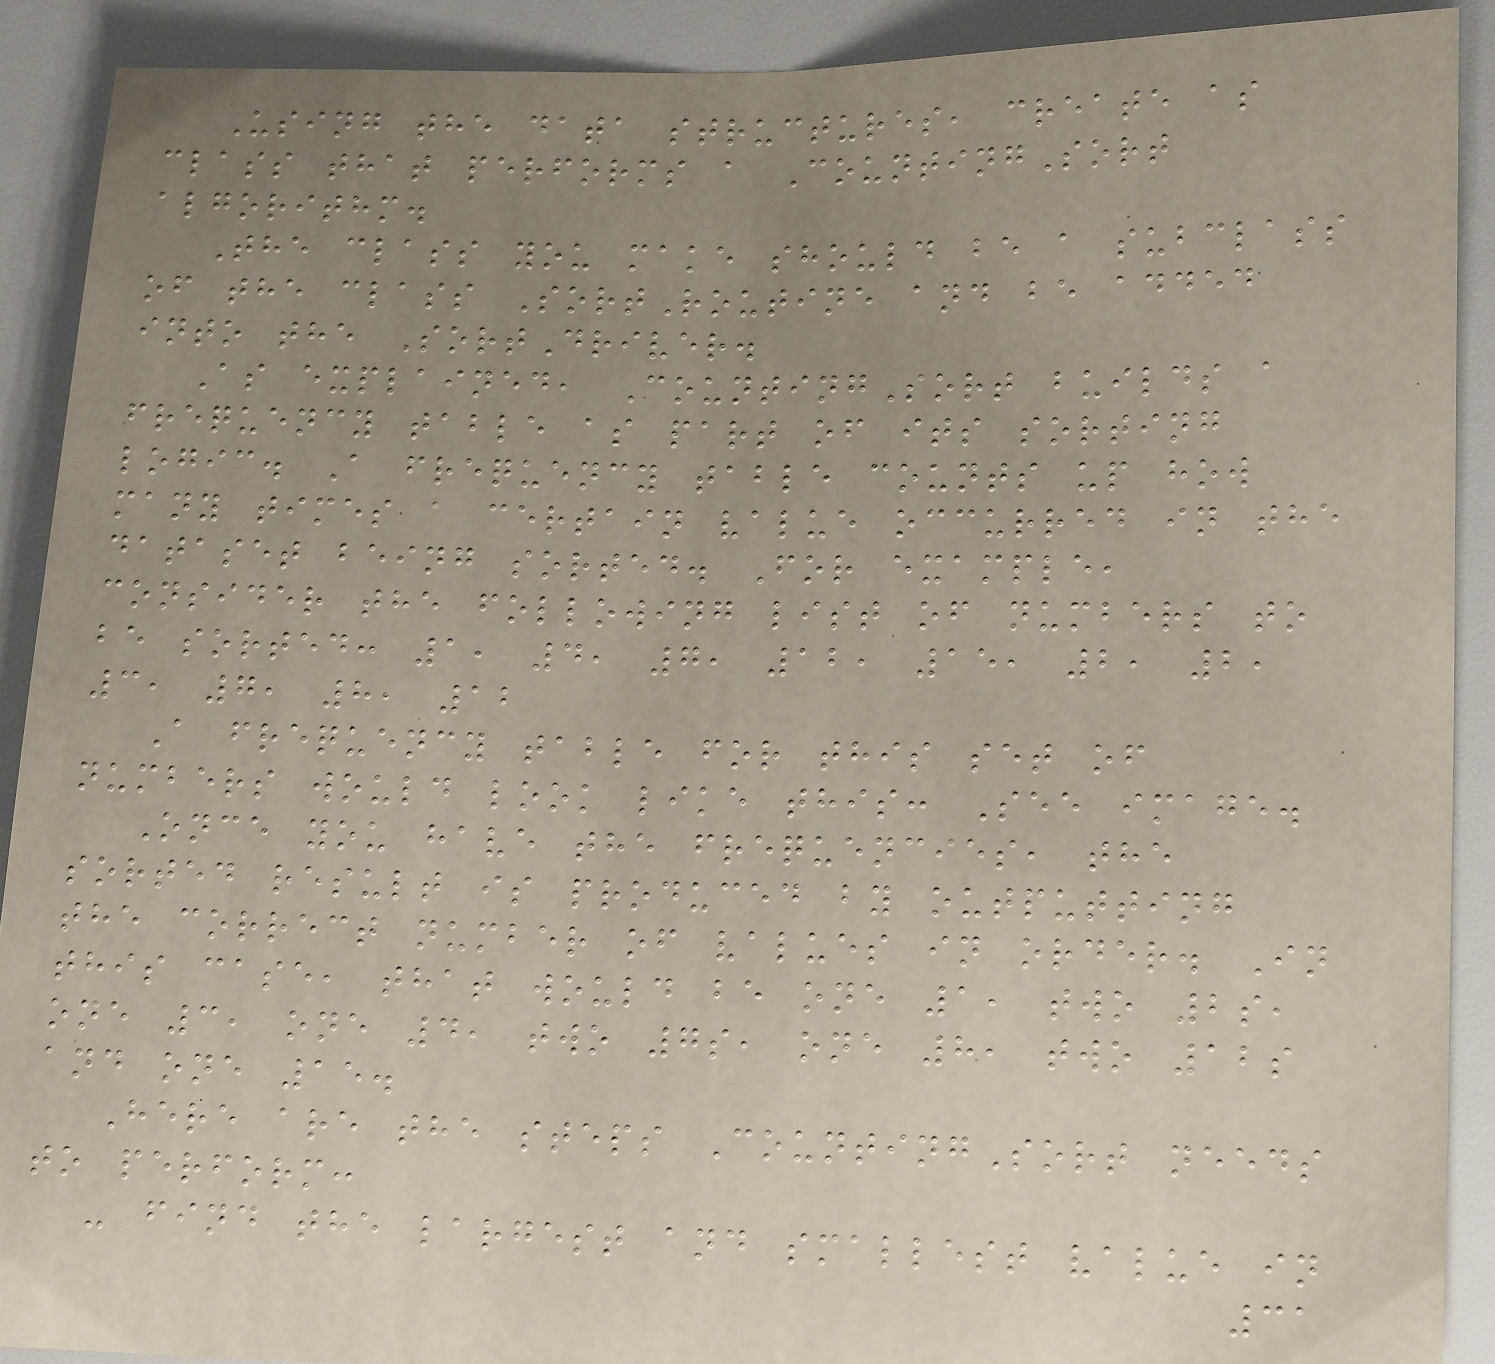Using the data structures, create as
class that performs a CountingSort
algorithm.
The class you make should be a subclass
of the class SortRoutine and be added
into the SortDriver.
As explained, CountingSort builds a
frequency table as part of its sorting
logic. A frequency table counts up how
many times a certain value occurred in the
dataset being sorted. For example,
consider the following list of numbers to
be sorted: 1, 4, 7, 12, 15, 2, 2,
3, 7, 8, 12
A frequency table for this set of
numbers would look like this: See image.
Once you have the frequencies, the
sorted result is produced by outputting
the correct number of values in order. In
this case, that would be one 1, two 2s,
one 3, one 4, two 7s, one 8, two 12s
and one 15.
Here are the steps CountingSort needs
to perform:
- find the largest and smallest value in
31
